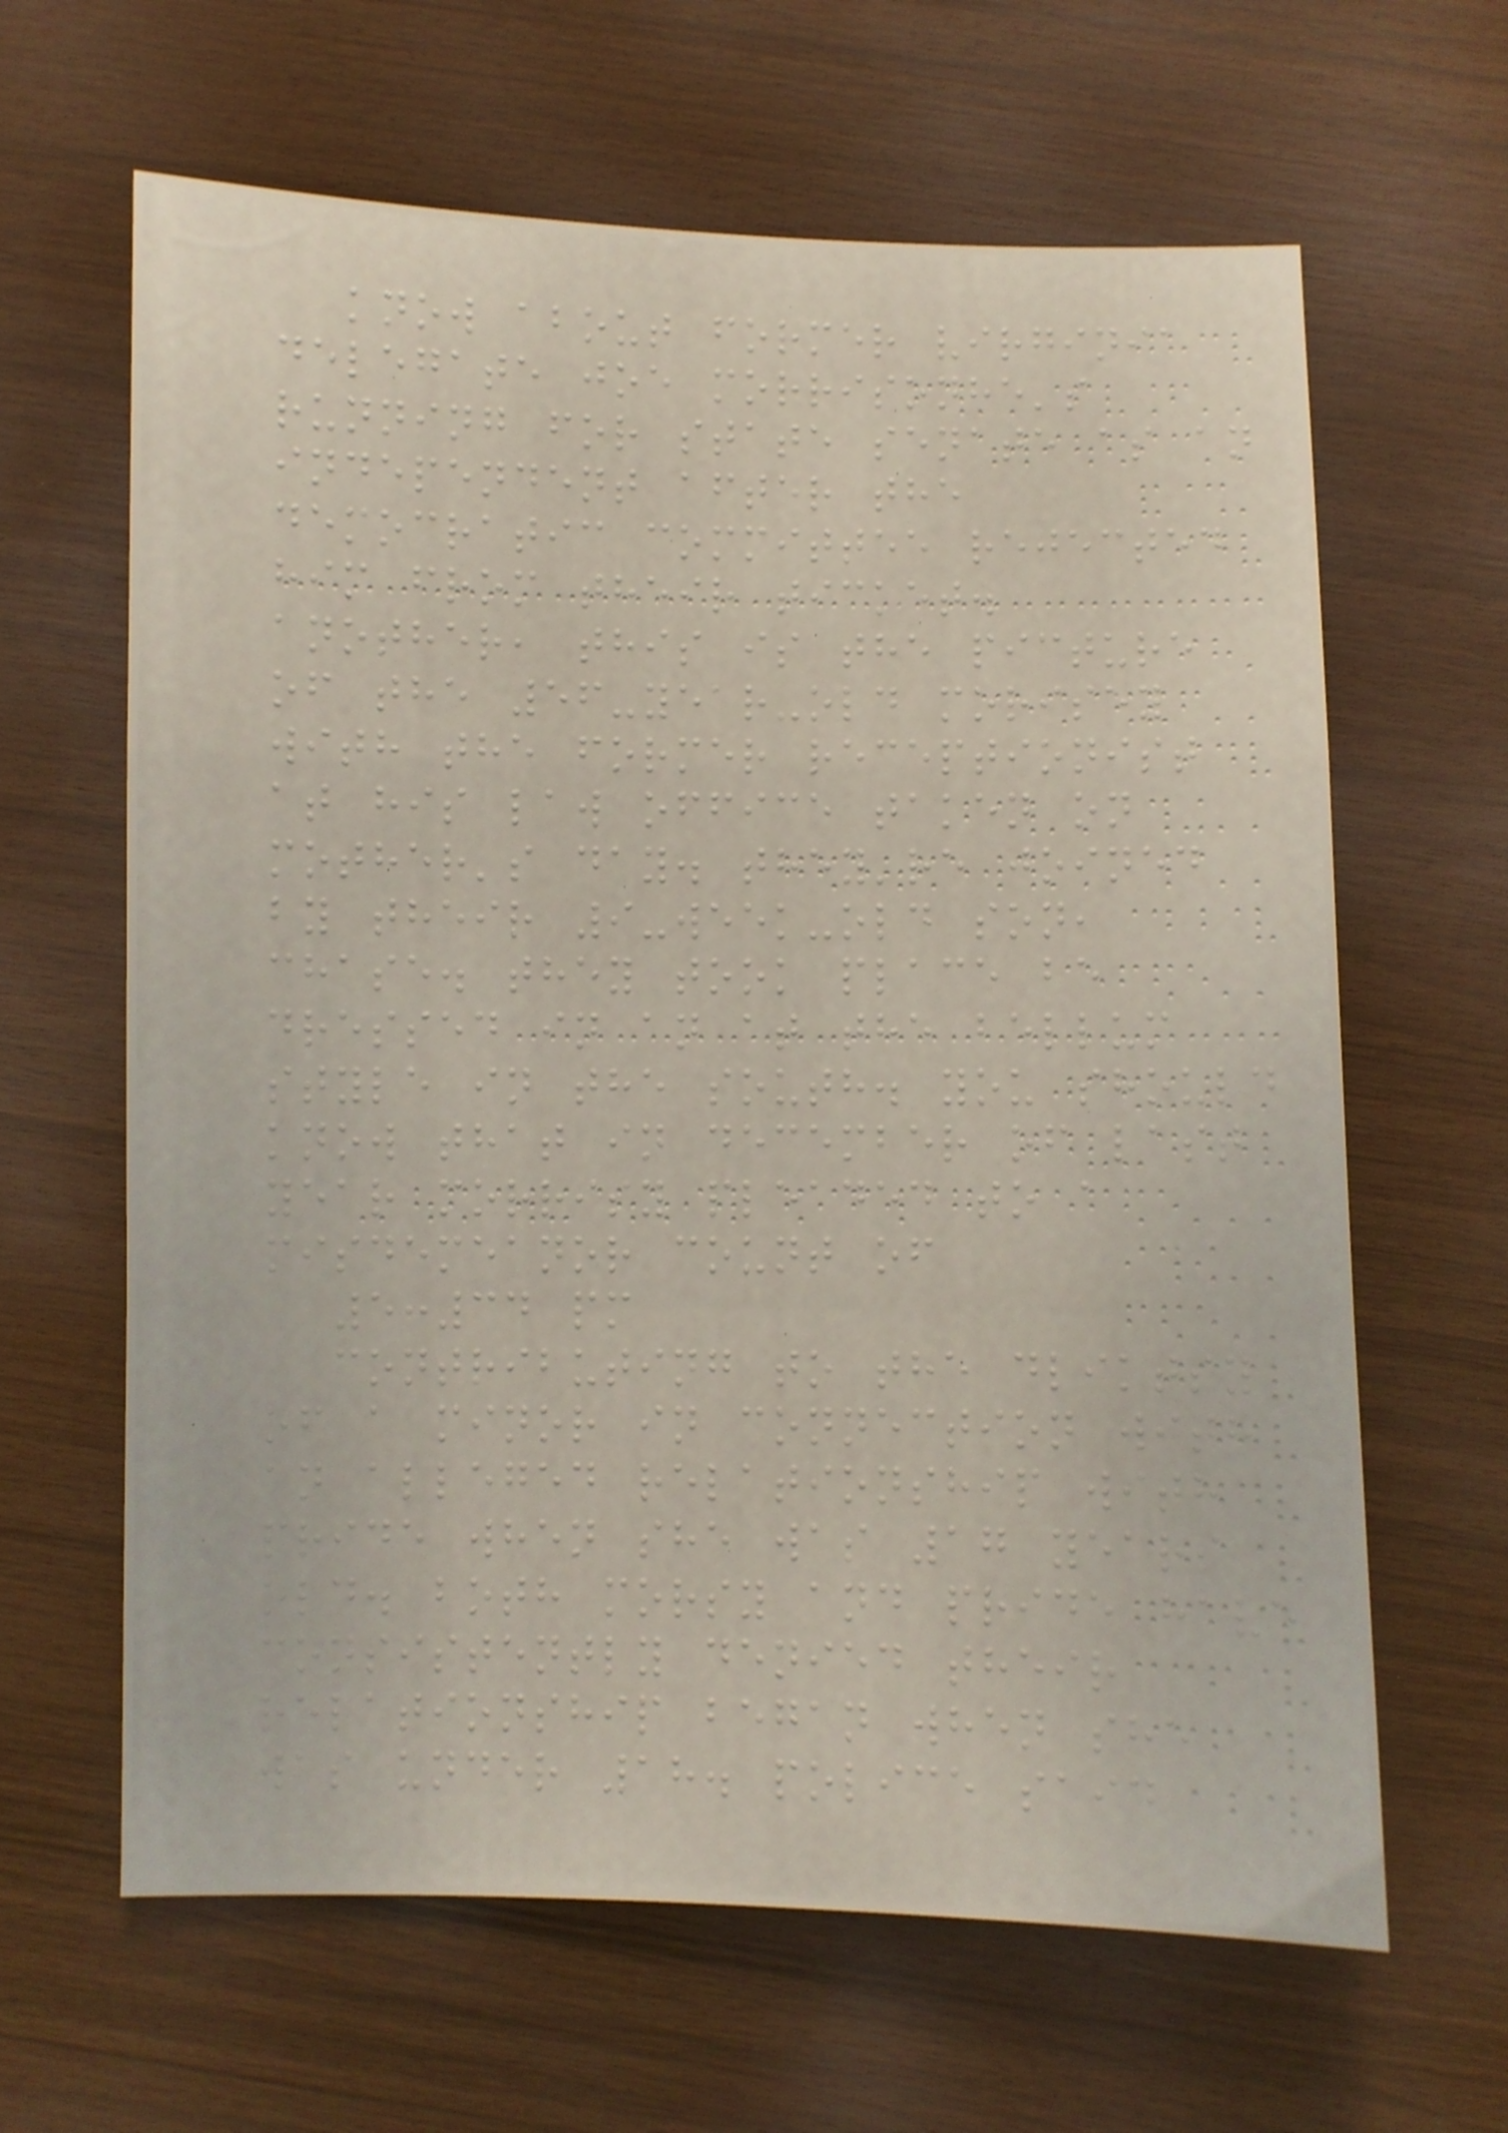know about former virginia
delegate joe morrisonhe's
running for state senate as an
independent after the
democratic committee rejected
him from their ticket.
another, this is the picture
of the 56-year-old morisey
with the former receptionist
at his law office taken on
mother's day. they're joined
by their 9-week-old son,
chase. they took place be
dressed in an at the bellum
style in the south. you should
know that in december of last
year morrisy pleaded to a
misdemeanor count of
5:34 pm
contributing to the dliktsy
of a minor in connection with
an alleged relationship with
pride when she was 17 years
old. both morsy and pride have
consistently denied their
relationship began when she
was under 18. police said
